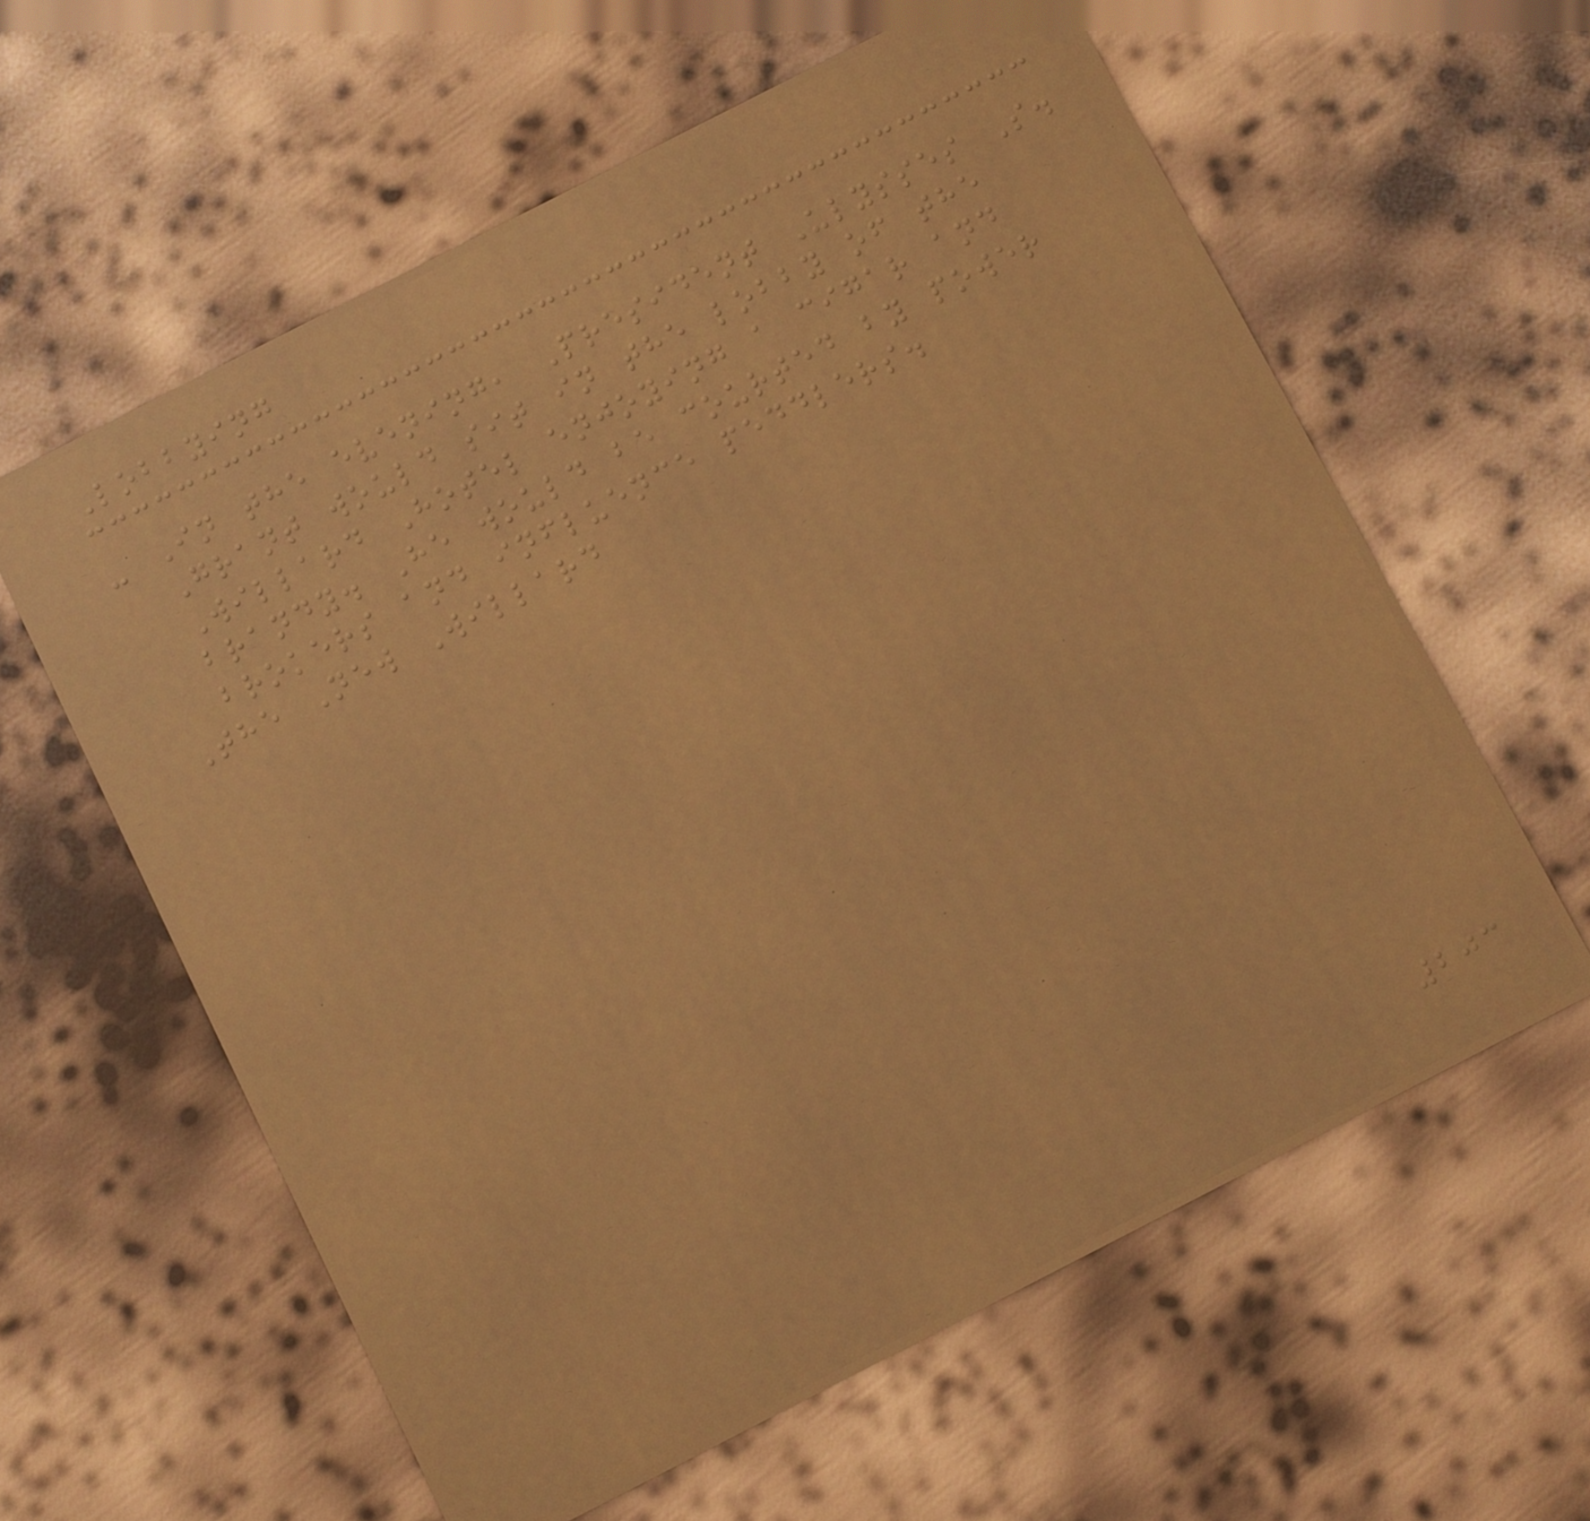Lobbying
- In the evening, President Ulysses S.
Grant would sit in the lobby of the
Willard Hotel enjoying a cigar and
brandy. He would be courted by power
brokers and influence peddlers.
The New Willard
203
